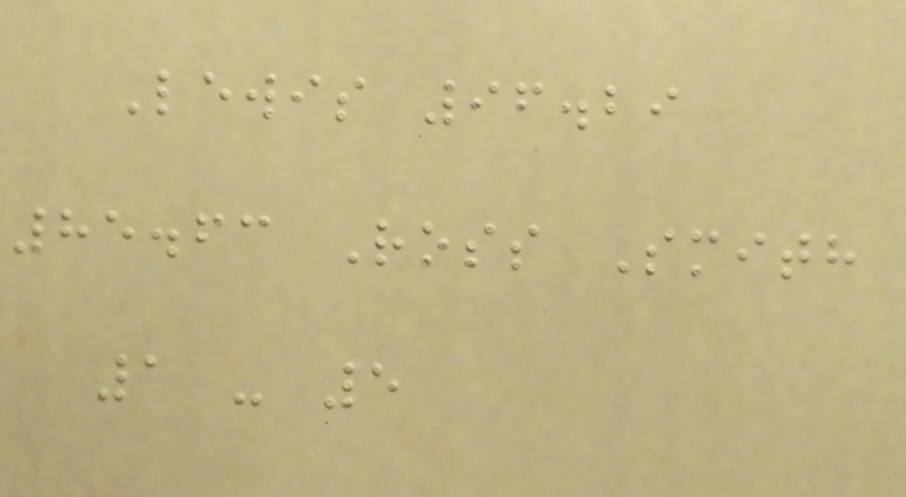Lewis 96.29
85.63 Ross Smith
1 - 5
